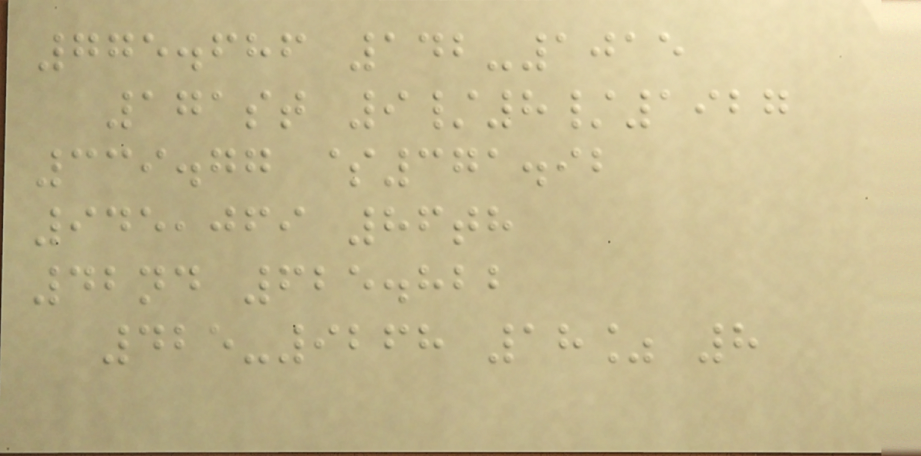775.686 142-1015
171st 9/8/1927
339.77 $371.92
945,069 86th
42nd 625.822
425-9268 18% 8
